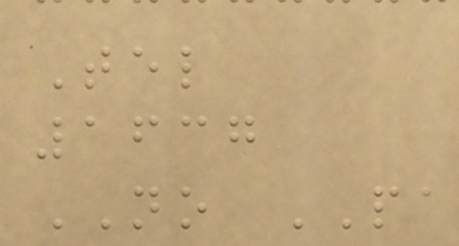Tel
1637
NO PA
